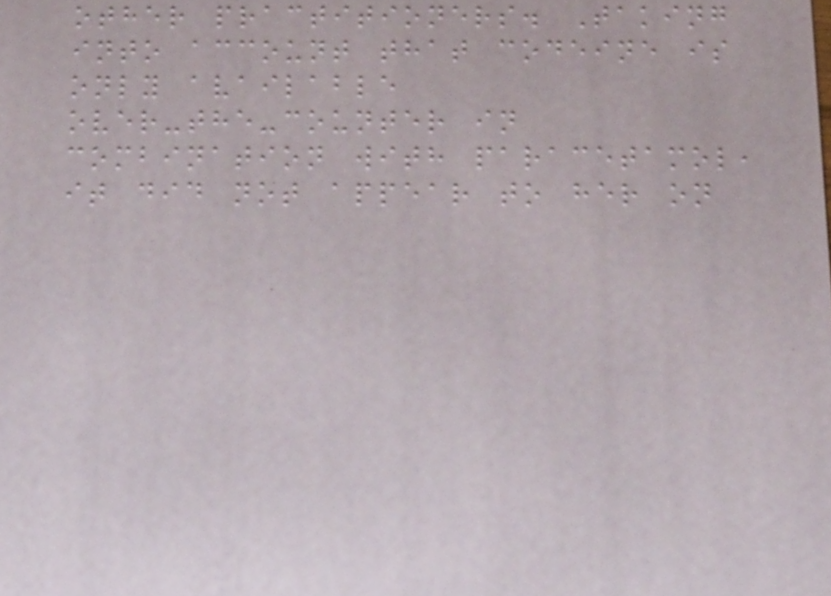other practitioners. Taking
into account that codeine is
only available
over-the-counter in
combination with paracetamol,
it did not appear to her on
